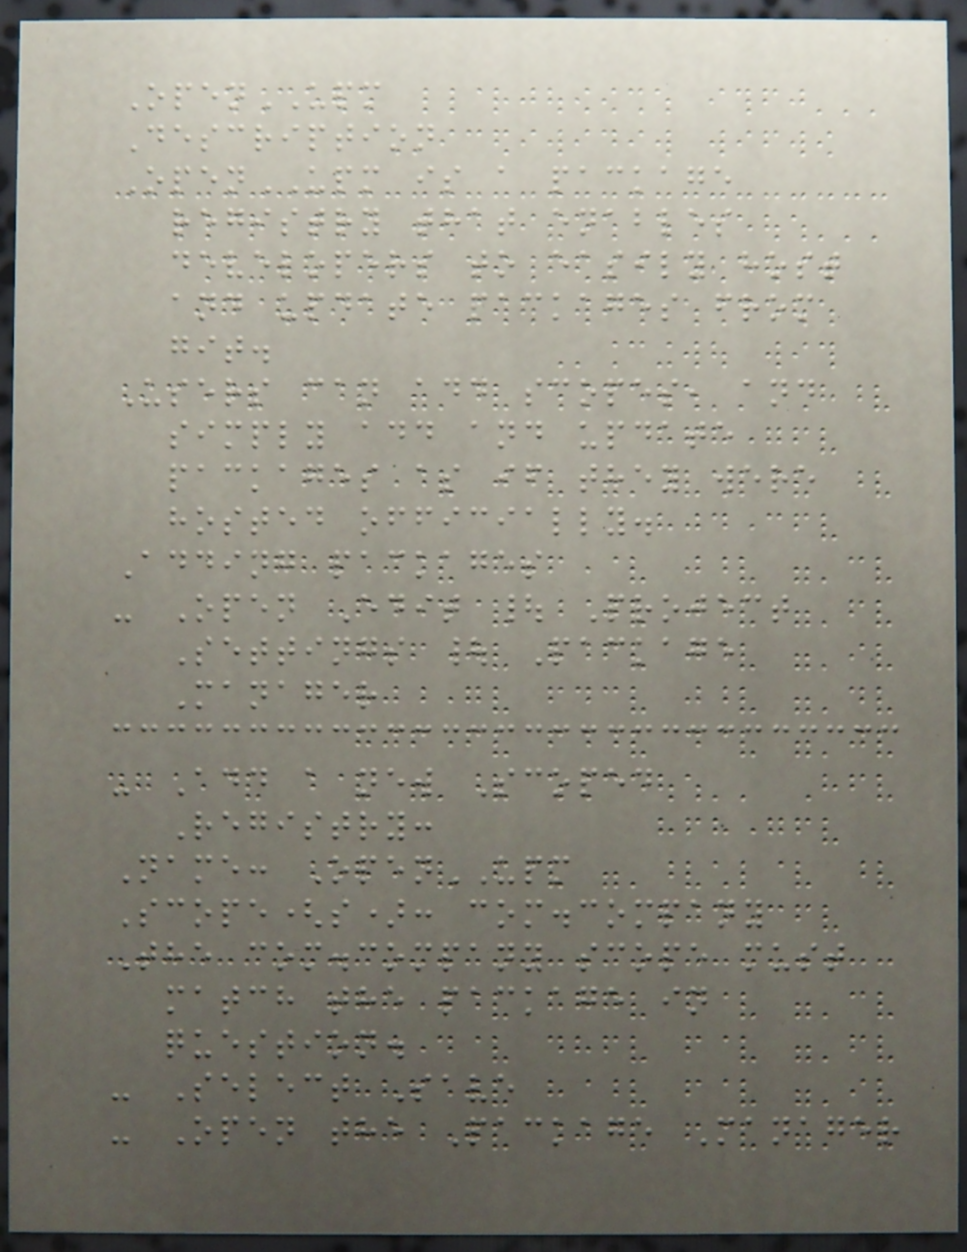OpenUPM
Description
OpenUPM is a package
registry that enables
developers to easily host
and update packages from
git.
Users can add scopes, and
simply add and update
packages as if they were
hosted officially.
Adding packages
- Open Edit | Project
Settings | Package
Manager
- Add a new Scoped
Registry:
Name: OpenUPM
Scope(s): com.company
The com.company scope must
match the package in
question.
- Select Save
- Open the Package Manager
